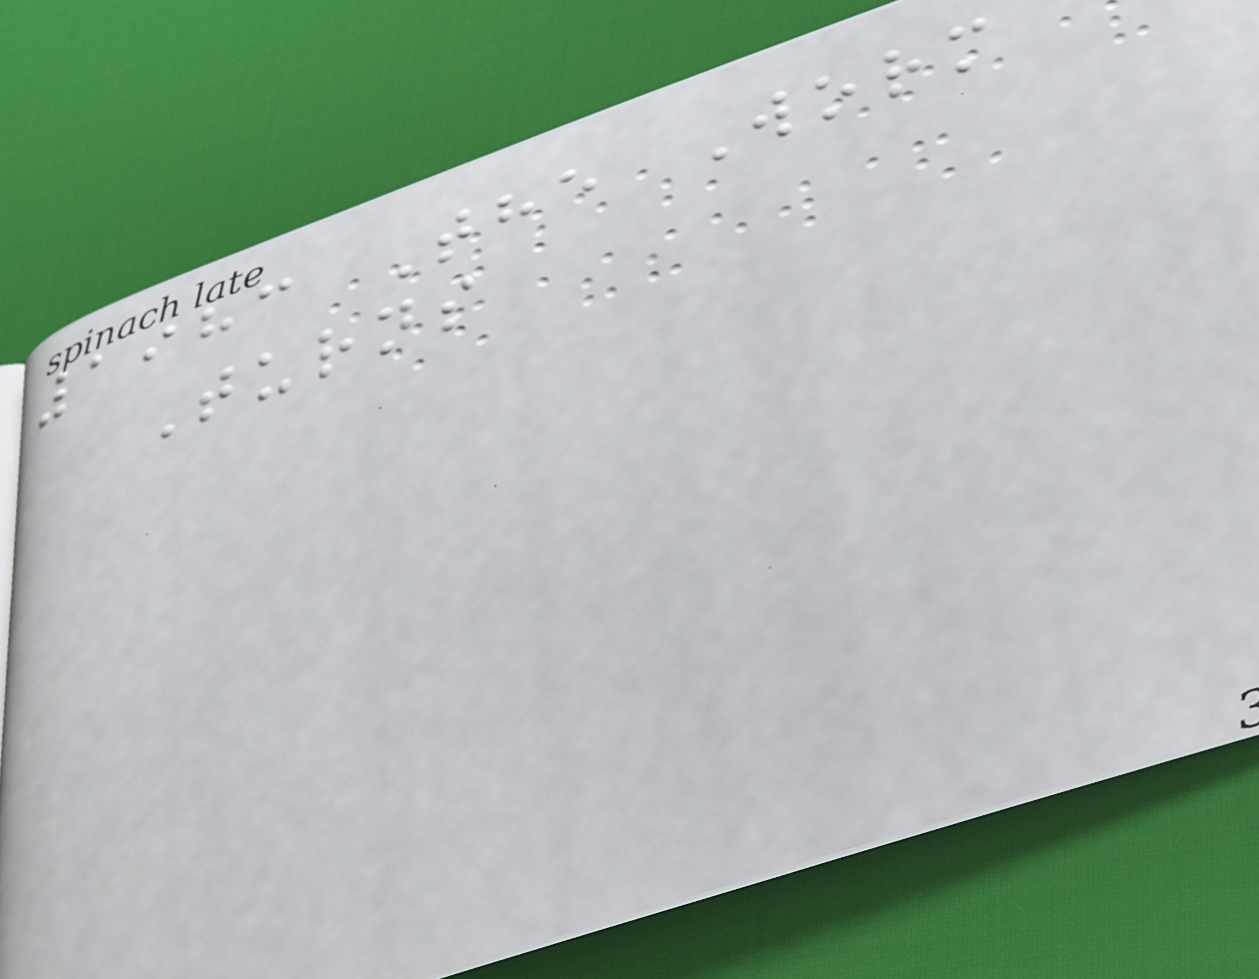1983 The Worm
Turns
